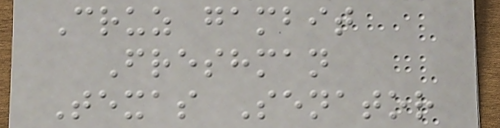Cruz gambit
Freshman
Texas Senator
